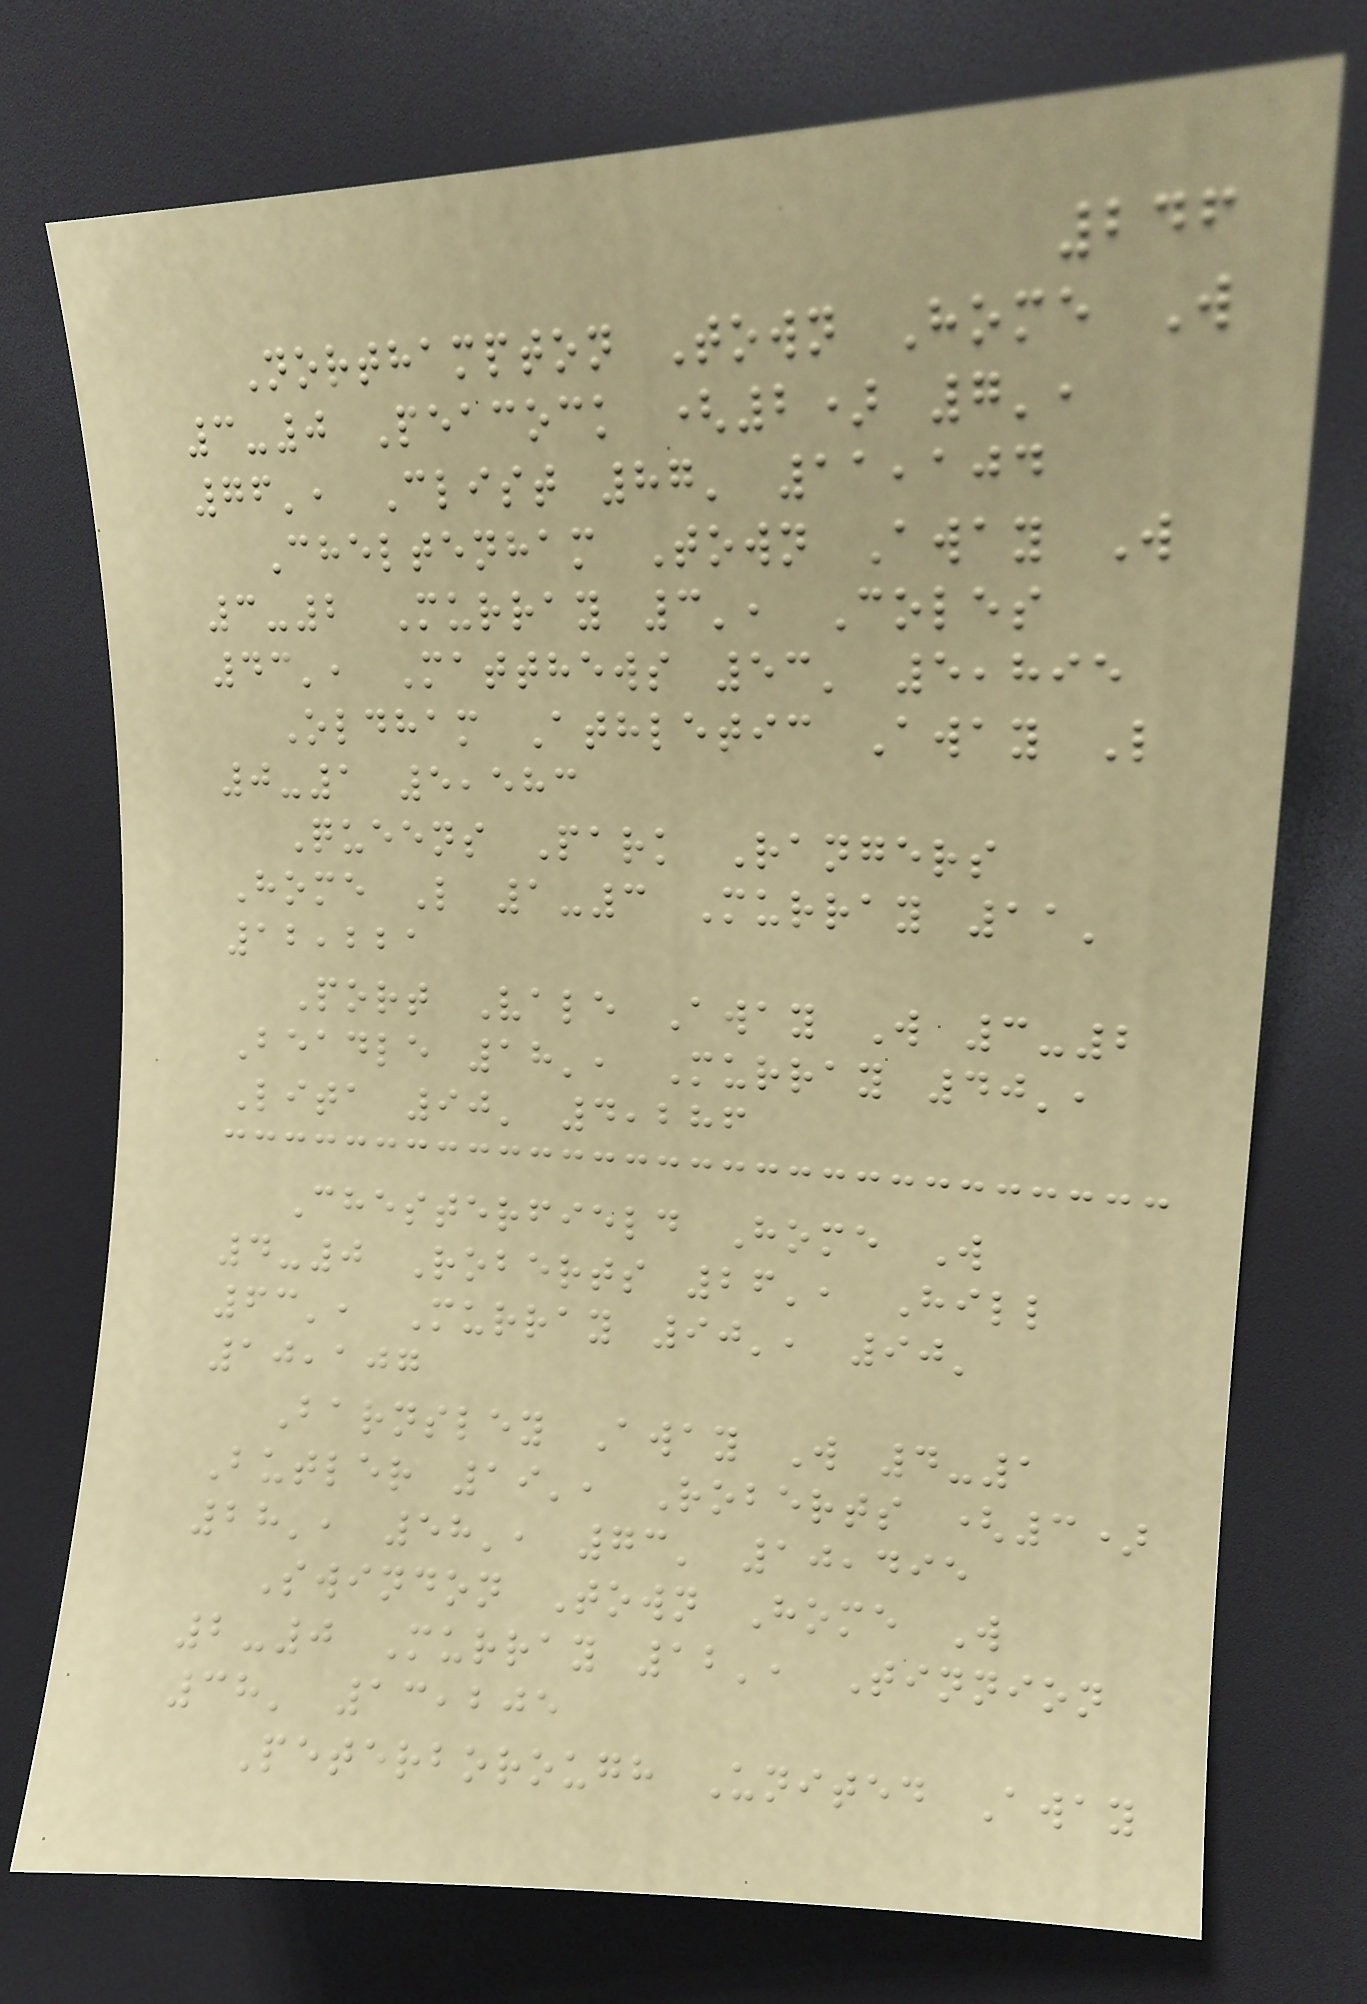246
Northampton Town Home W
3-0 Peacock (2) 7',
76', Clist 87' 11,104
Cheltenham Town Away W
3-2 Murray 3', Coles
43', Matthews 53' 5,895
Oldham Athletic Away L
0-1 5,583
Queens Park Rangers
Home L 1-3 Murray 11'
12,221
Port Vale Away W 3-2
Beadle 18', Murray 40',
Lita 90' 4,286
Chesterfield Home W
4-0 Roberts 26', Hill
63', Murray 90', 90'
10,107
Barnsley Away W 4-1
Butler 19', Roberts (3)
28', 58', 73' 10,495
Swindon Town Home W
2-0 Murray 12', Tinnion
38' 13,205
Peterborough United Away
